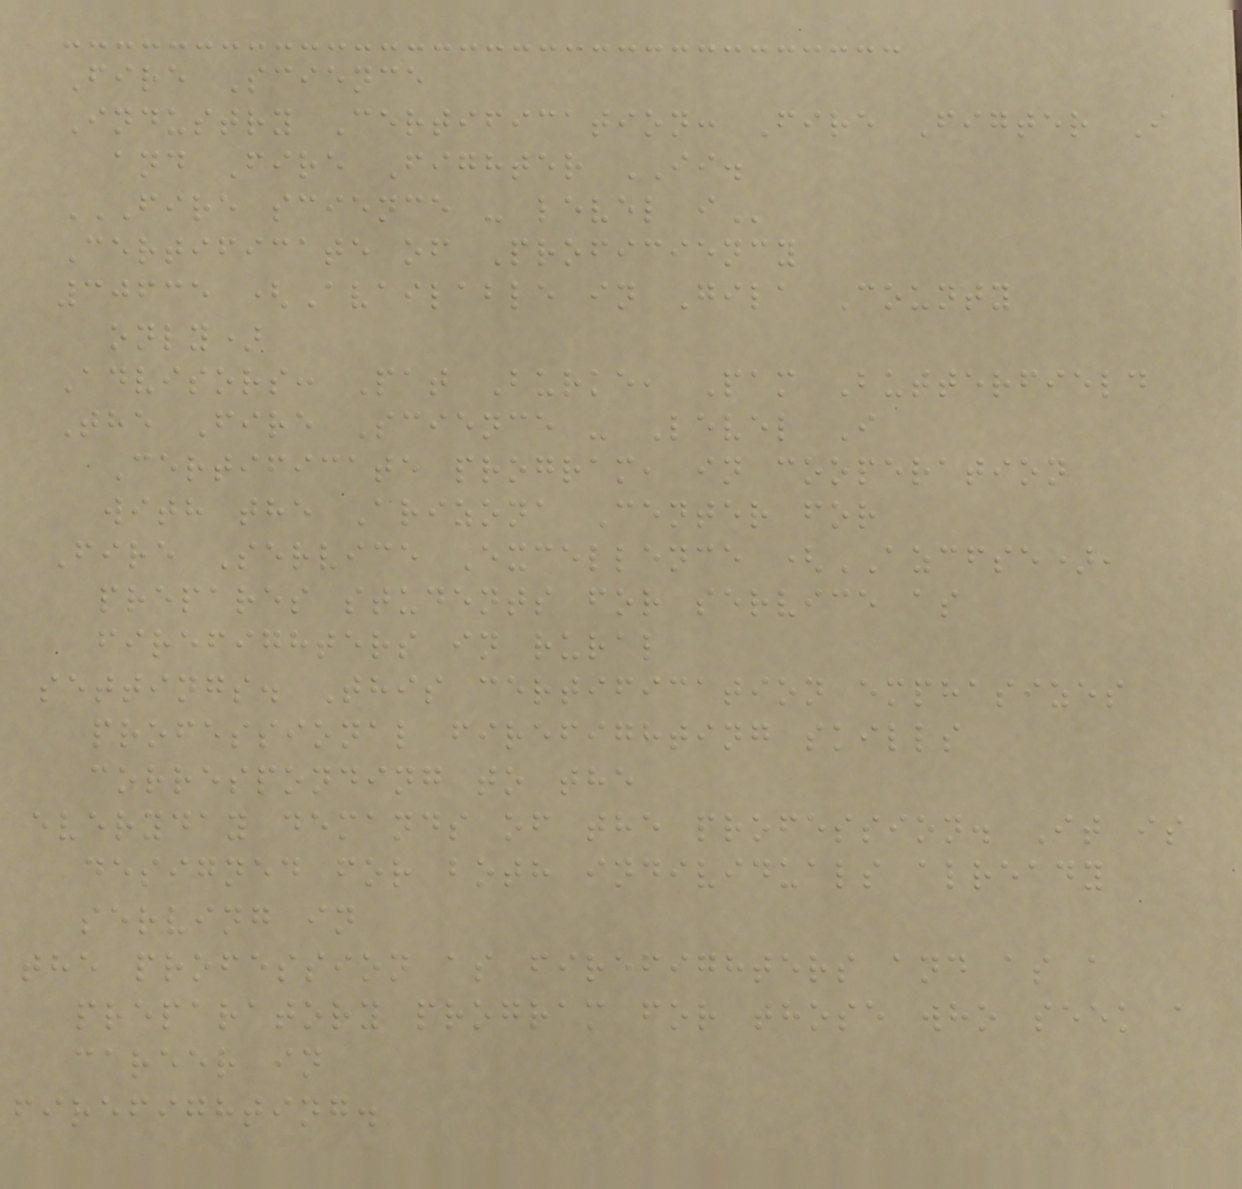Fire Science
Industry Certification: Fire Figter I
and Fire Fighter II.
FIRE SCIENCE - LEVEL I
Certificate of Proficiency
30635 (Available in Gila County
only)
Advisors: Pat Burke, Pam Butterfield
The Fire Science - Level I
Certificate program, in cooperation
with the Arizona Center for
Fire Service Excellence (AZCFSE),
prepares students for service as
firefighters in rural
settings. This certification emphasizes
professional firefighting skills
corresponding to the
everyday demands of the profession. It is
designed for both individuals already
serving in
the profession as firefighters and as a
preparatory program for those who seek a
career in
firefighting.
